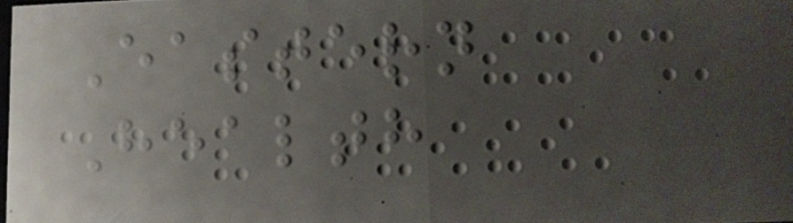Eastern
Health
